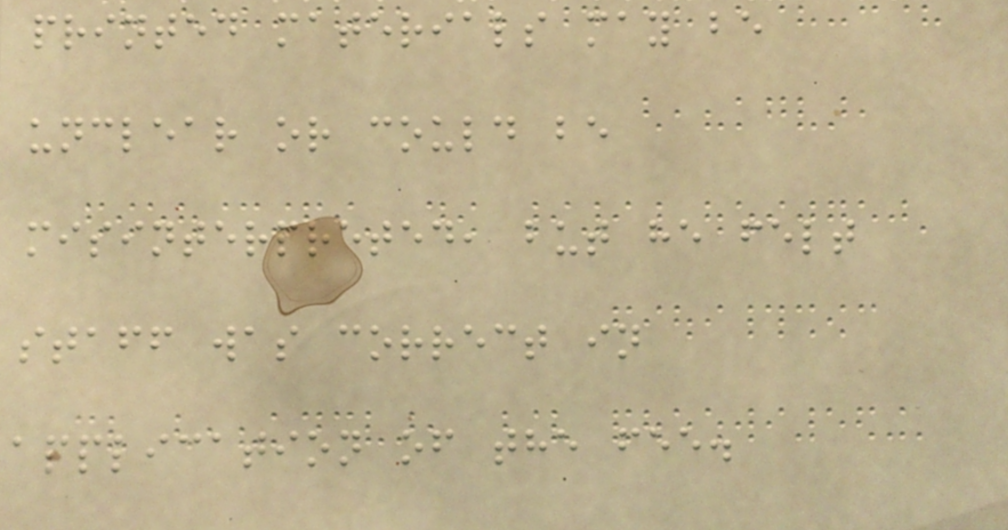printed materials may be
unclear or could be
misinterpreted, but he felt
staff was correct in
application of the fee.
